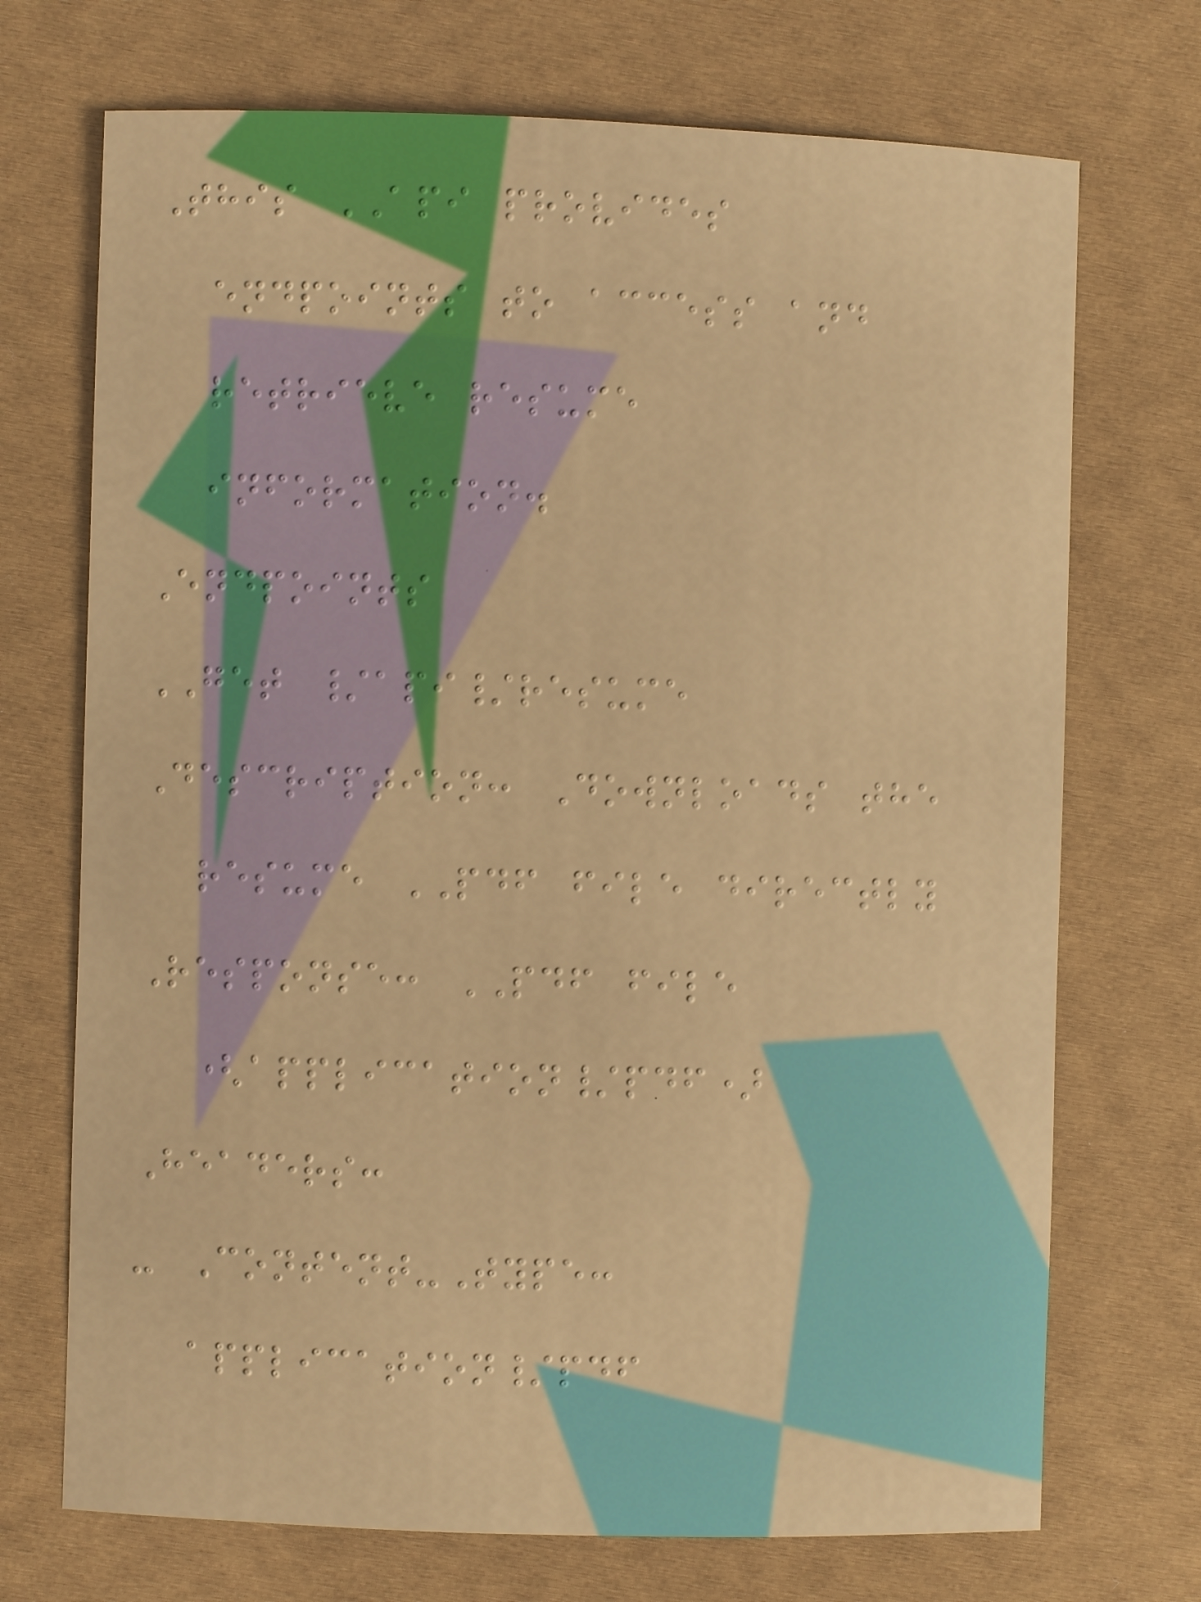This API provides
endpoints to access and
retrieve resume
information.
Endpoints
GET /api/resume
Description: Downloads the
resume PDF file directly
Response: PDF file
(application/pdf)
Headers:
- Content-Type:
application/pdf
